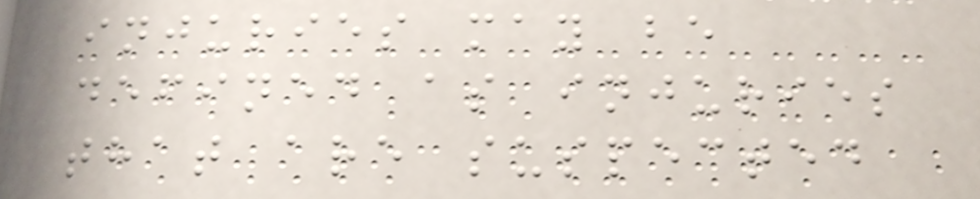injuries may be
defined as injuries
that are suspected
